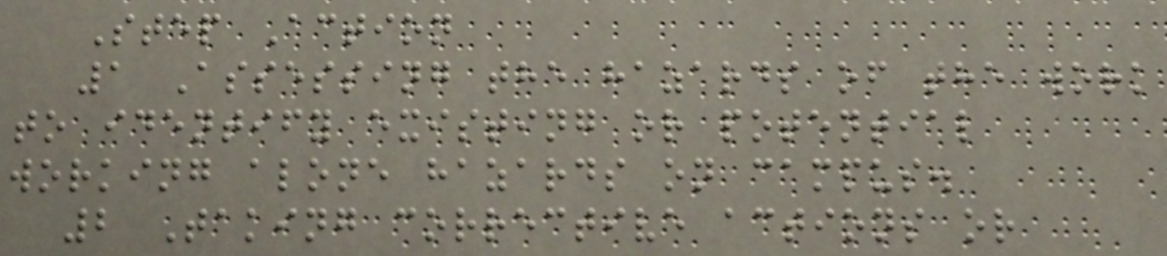Step Action
1 Assessing the hazards of the work
to identify existing or potential
working alone hazards on campus.
2 Taking corrective actions or
